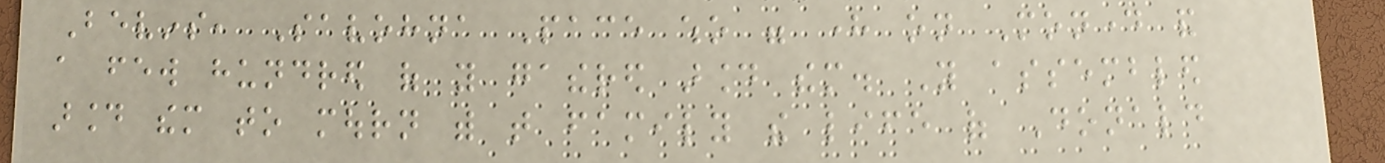Bevins, Savohna Pace who were here on Monday and
a few hundred of you gathered around them. You assembled
around them to mourn with that family the life of Donald
